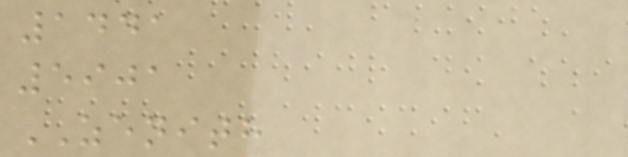1441
5901
ZENITH
